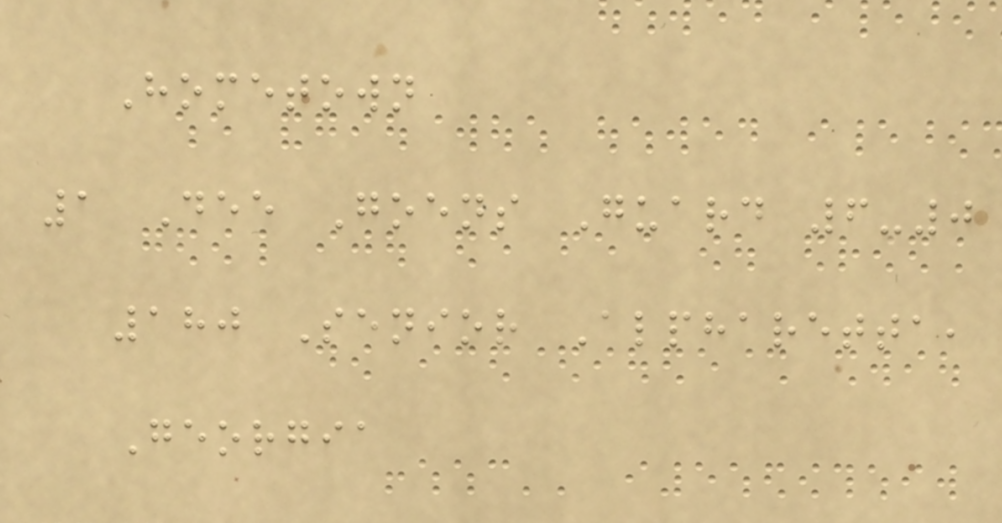Hometown
1 Dee Goens Guard 6-0
180 Senior Alpharetta,
Georgia
